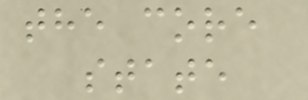the core
state
